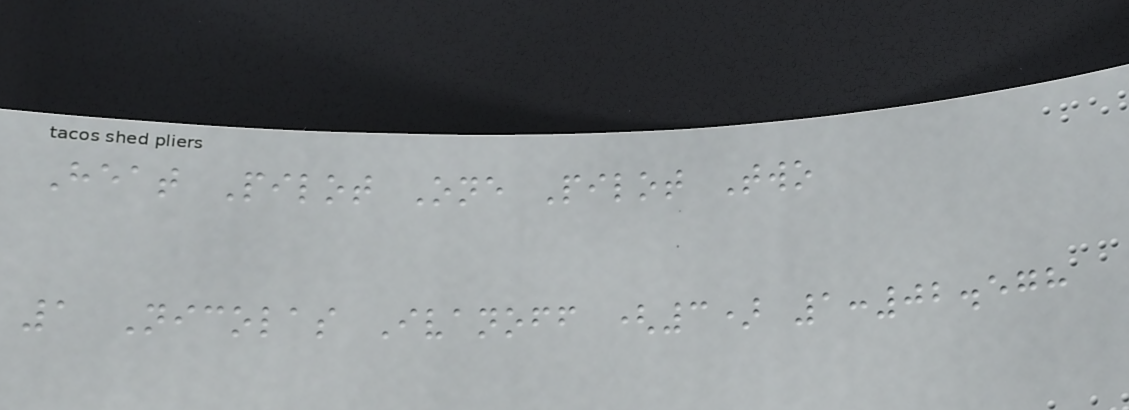Heat Pilot One Pilot Two
1 Nicolas Ivanoff (3) 1:02.578
